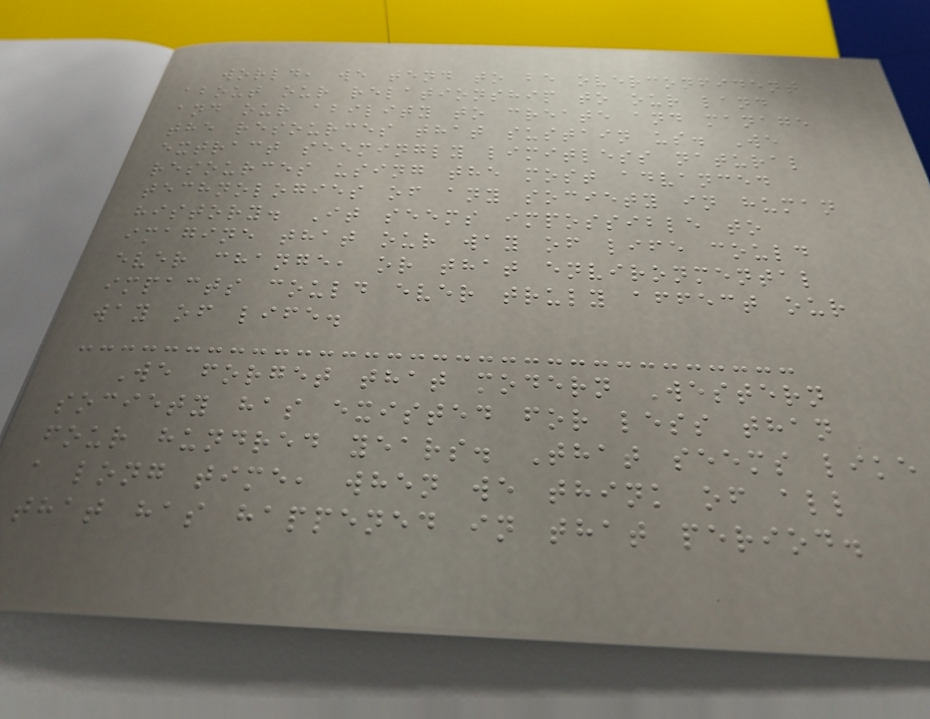world, we tend to be overconfident
about our relationship to our land
and our ability to create and manage
the resources that sustain us. We
extract seemingly limitless natural
resources using the most advanced
technologies of any society in human
history. It seems impossible to
imagine that our way of life could
ever change, or that environmental
impacts could ever truly affect our
way of life.
We forget that modern Western
society has existed for less than
four hundred years. That seems like
a long time, when we think of all
that has happened in that period.
